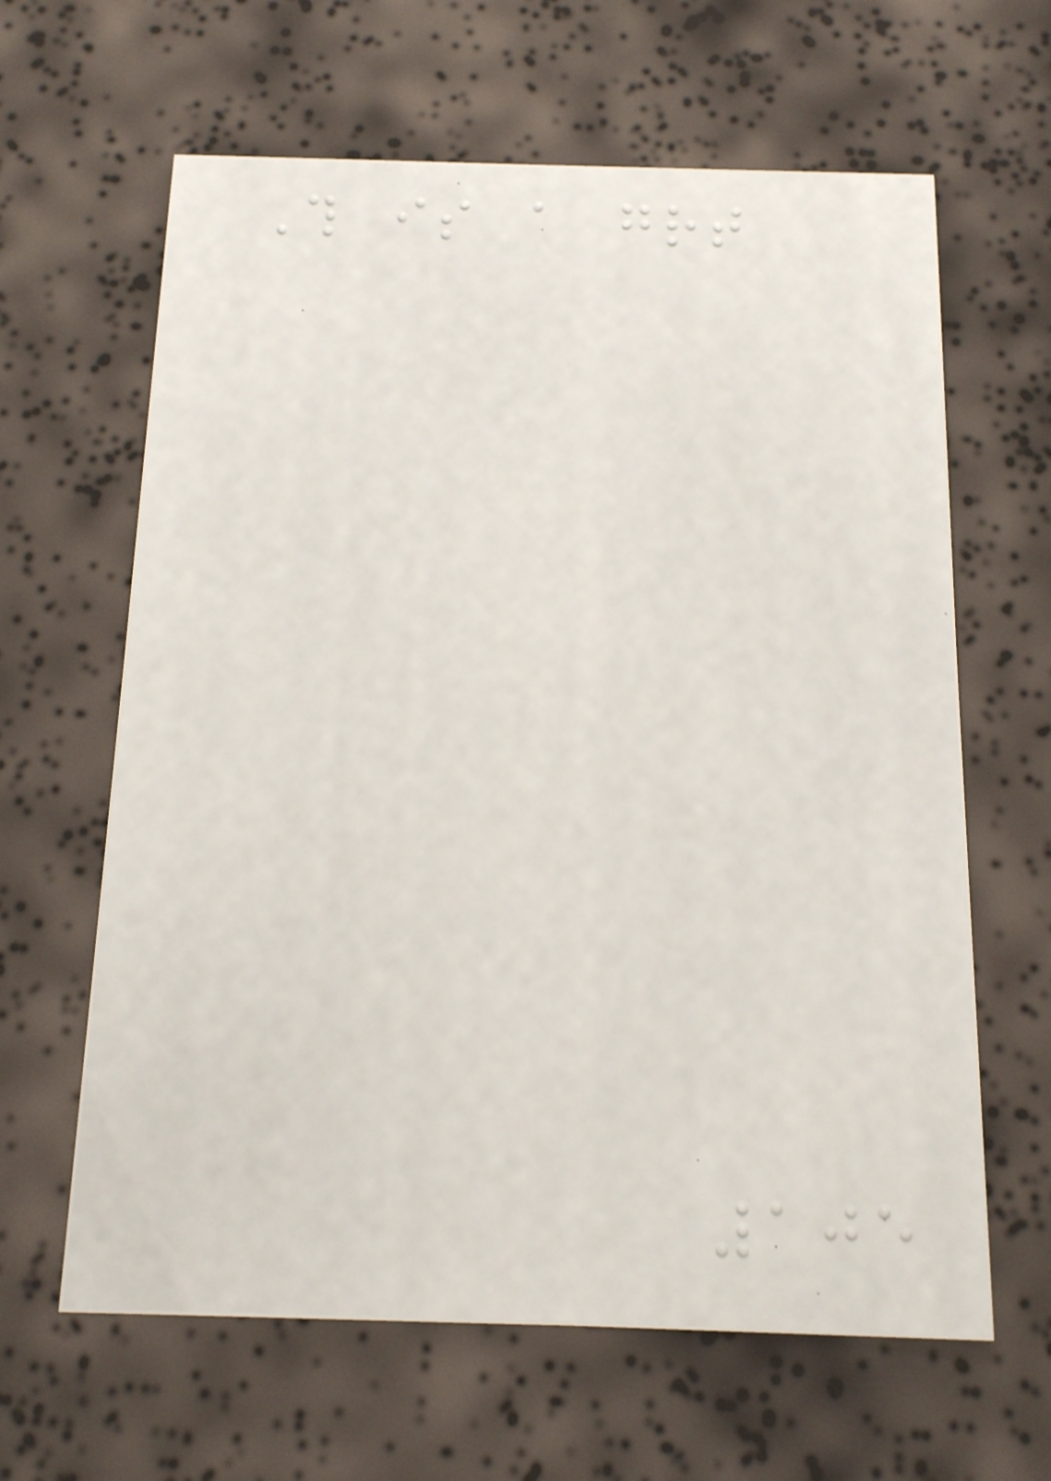This is a great
105
